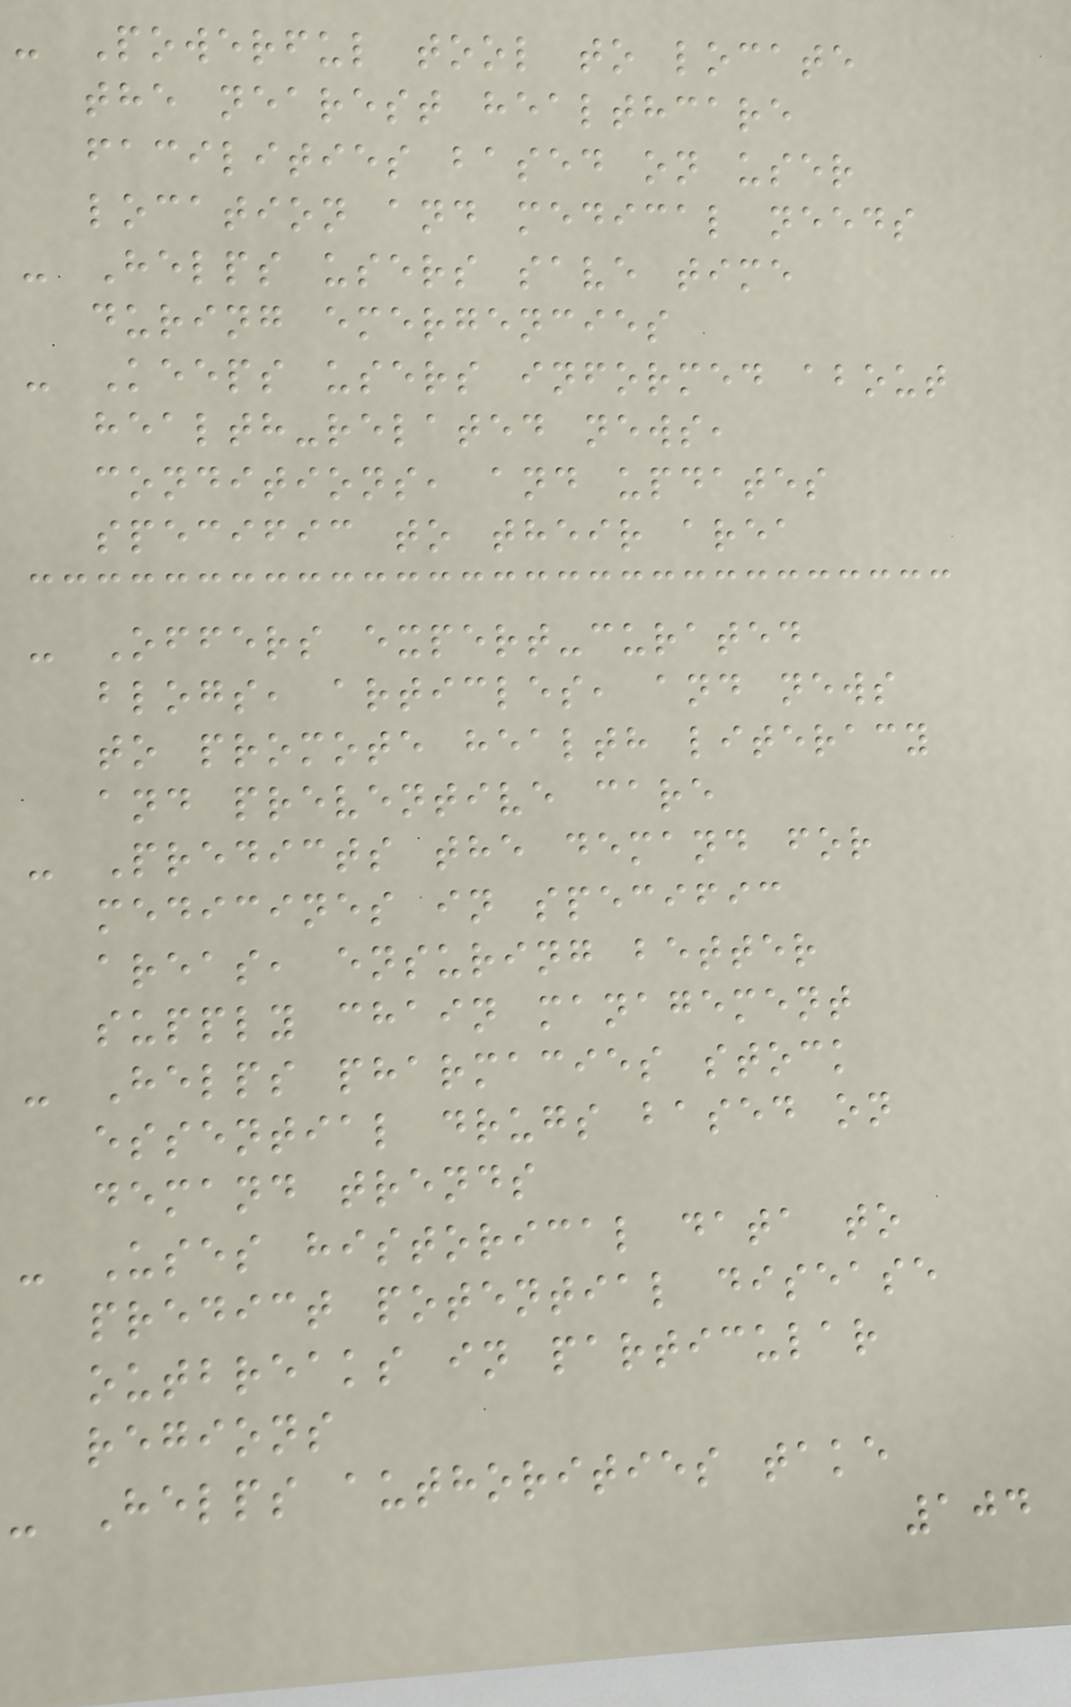- Powerful tool to locate
the nearest healthcare
facilities based on user
location and medical needs
- Helps users save time
during emergencies
- Keeps users informed about
health-related news,
conditions, and updates
specific to their area
- Offers expert-curated
blogs, articles, and news
to promote health literacy
and preventive care
- Predicts the demand for
medicines in specific
areas, ensuring better
supply chain management
- Helps pharmacies stock
essential drugs based on
demand trends
- Uses historical data to
predict potential disease
outbreaks in particular
regions
- Helps authorities take
104
